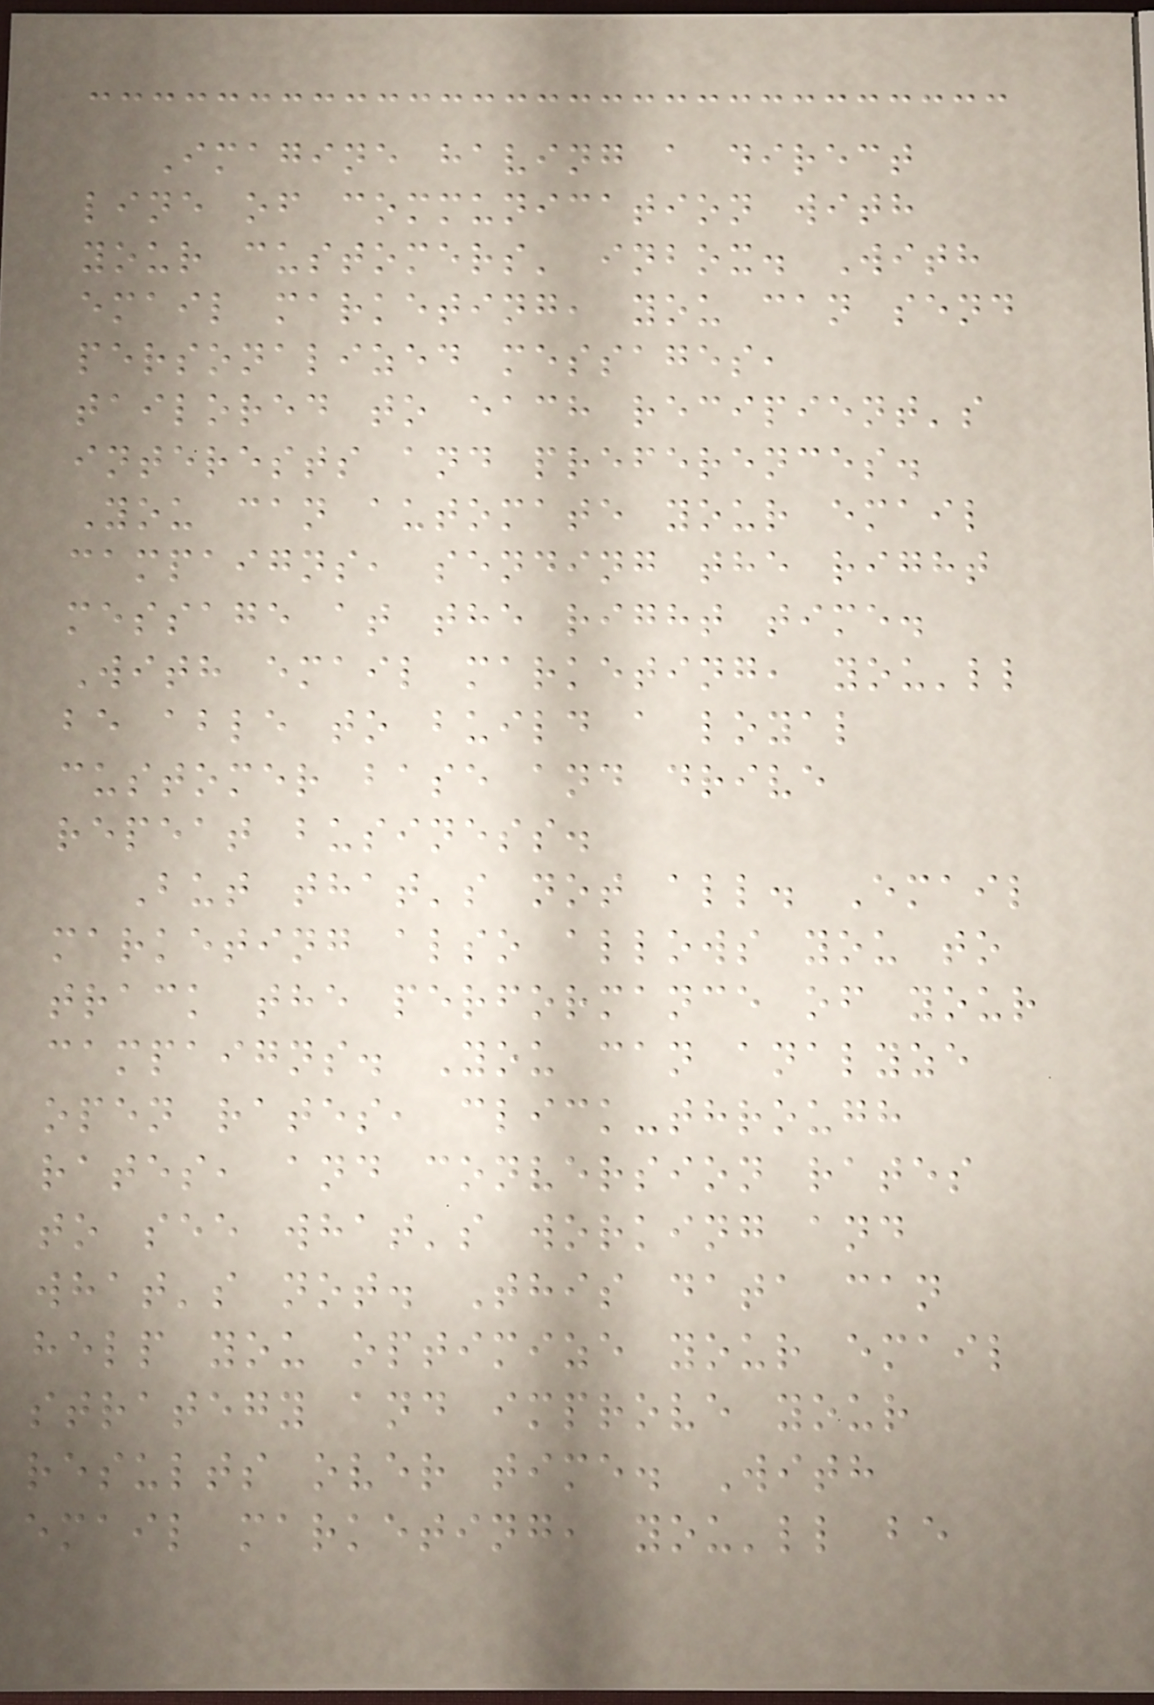Imagine having a direct
line of communication with
your customers' inbox. With
email marketing, you can send
personalized messages,
tailored to each recipient's
interests and preferences.
You can automate your email
campaigns, sending the right
message at the right time.
With email marketing, you'll
be able to build a loyal
customer base and drive
repeat business.
But that's not all. Email
marketing also allows you to
track the performance of your
campaigns. You can analyze
open rates, click-through
rates, and conversion rates
to see what's working and
what's not. This data can
help you optimize your email
strategy and improve your
results over time. With
email marketing, you'll be
